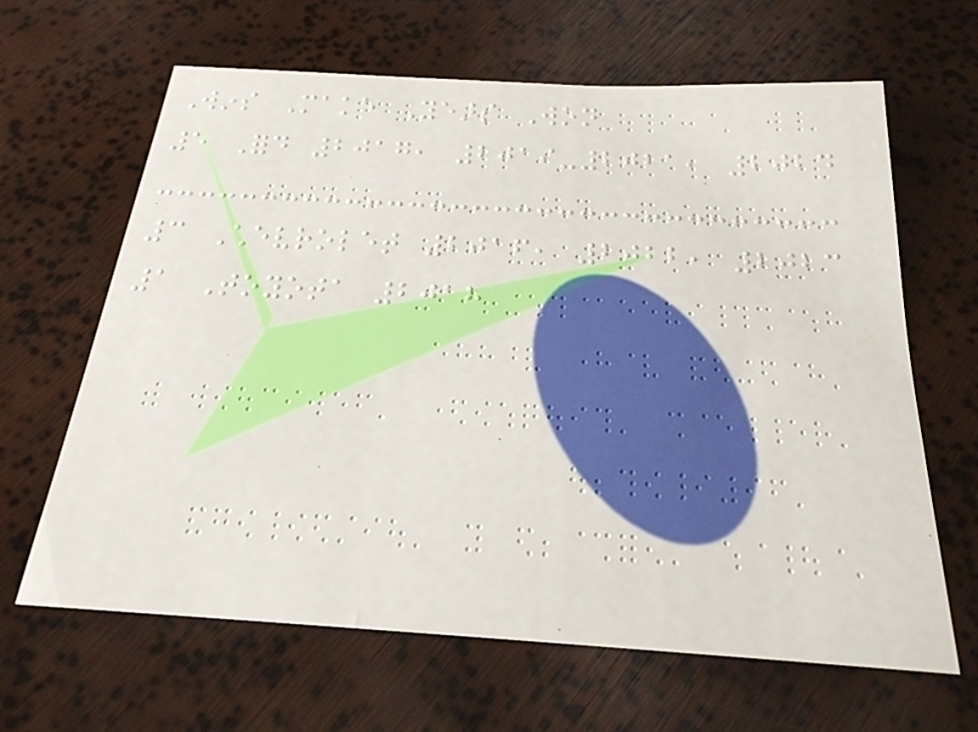Wins Make Years Won
5 Ford 2017, 2019-2021, 2024
3 Chevrolet 2016, 2022, 2023
1 Toyota 2018
